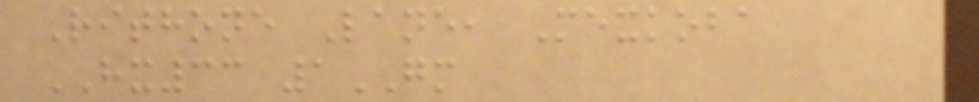Rithone Lane, Mexkoba
HX33 1GM
